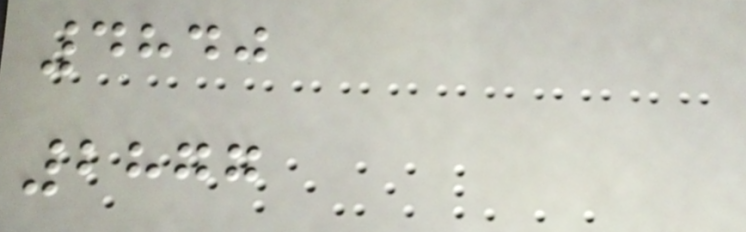4840
2877
